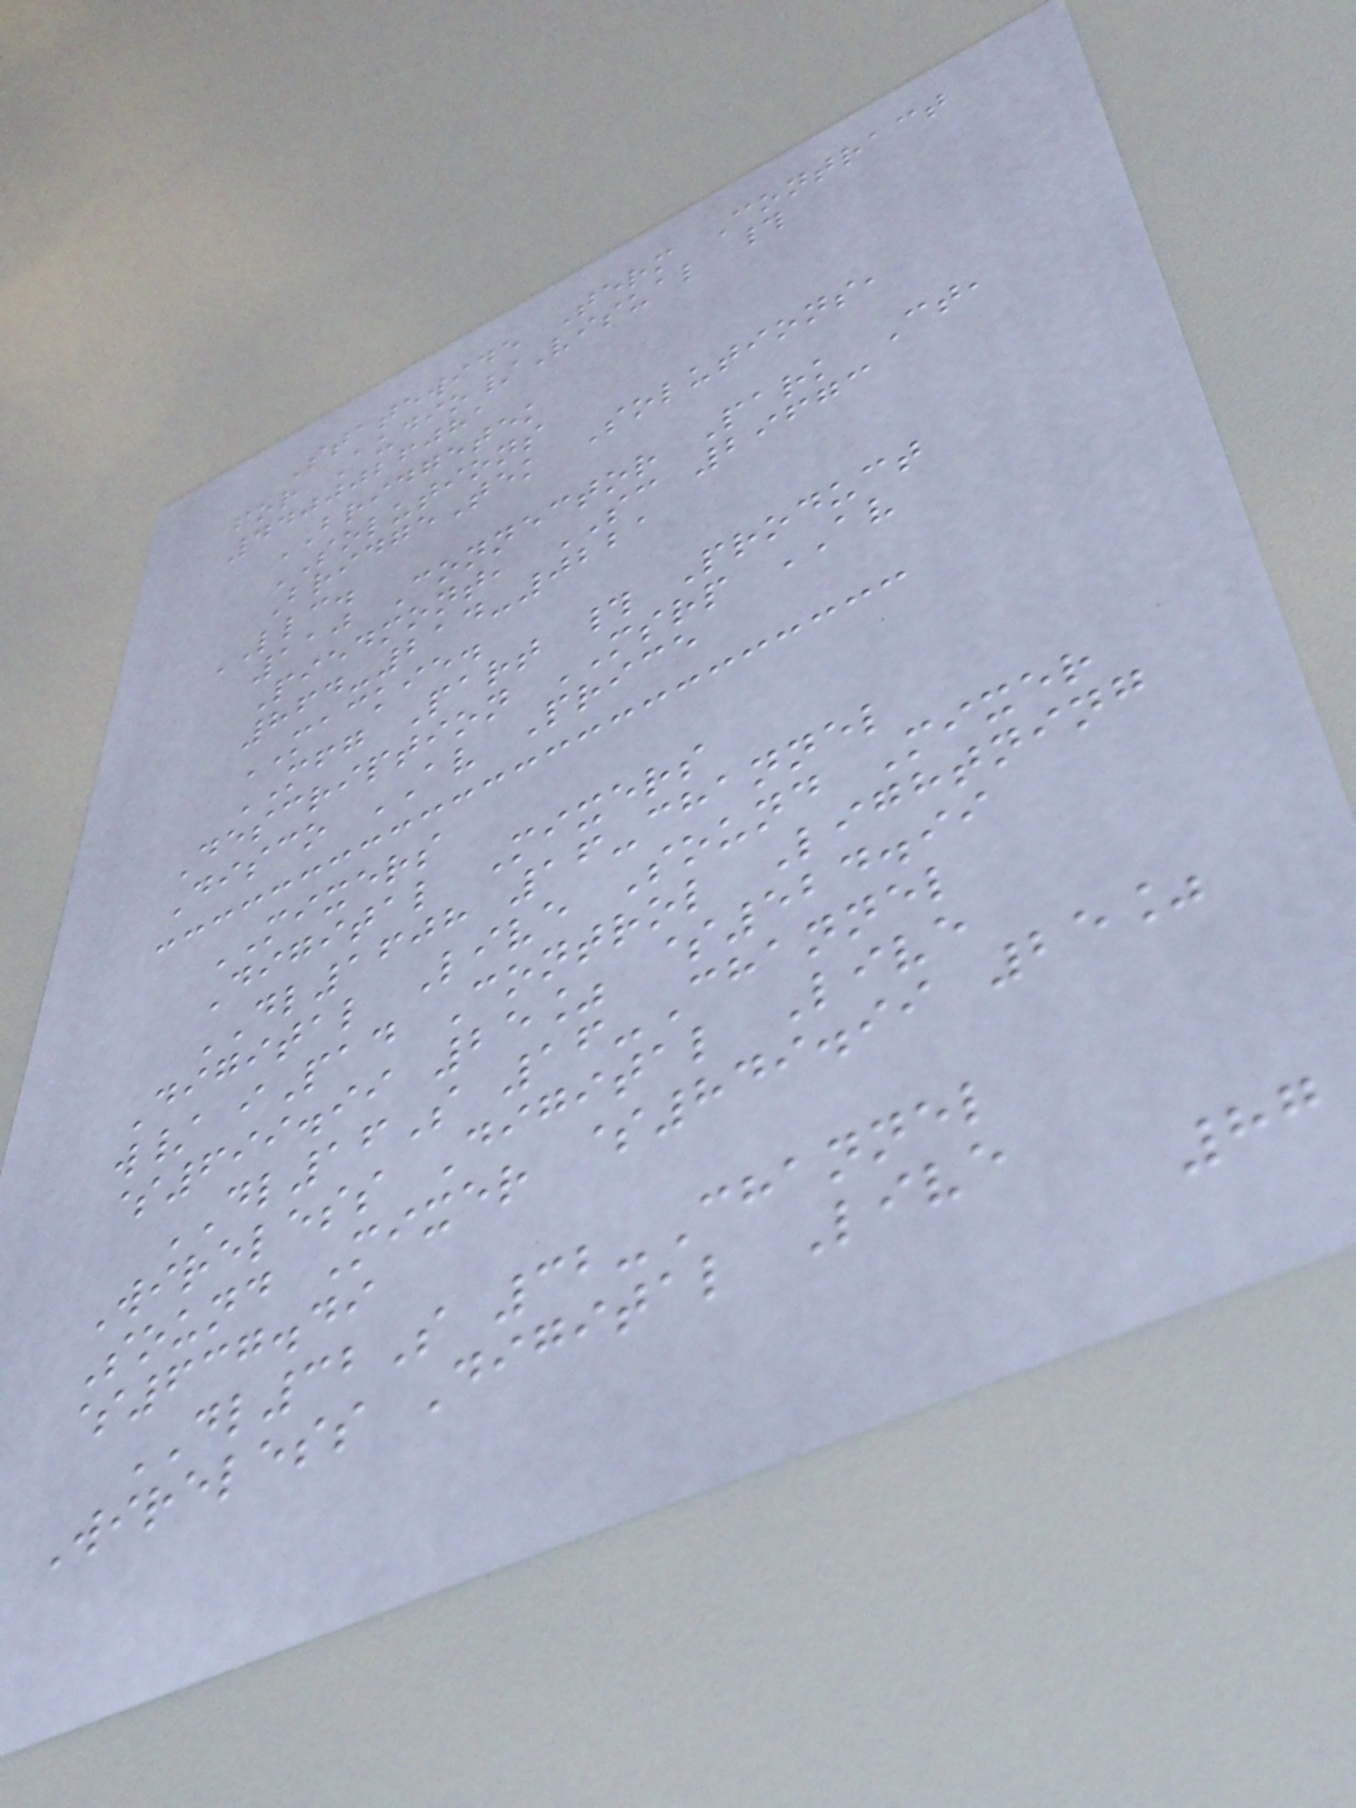Statewide Term Contract
for Audio/Visual #
4400026081
BRIDGETEK
SOLUTIONS
BridgeTek Solutions,
LLC.
110 Connector Park Ct,
Piedmont, SC 29673
864-214-0221
MACKIE.
MFG Part # Product
Description MSRP AV
Disco AV Price
MIXERS
Digital Mixers
DL1608 16-channel
Digital Live Sound Mixer
w/ iPad Control Lightning
$699.99 25% $524.99
DL16S 16-Channel
Wireless Digital Live
Sound Mixer $849.99 25%
$637.49
DL32S 32-Channel
Wireless Digital Live
87
